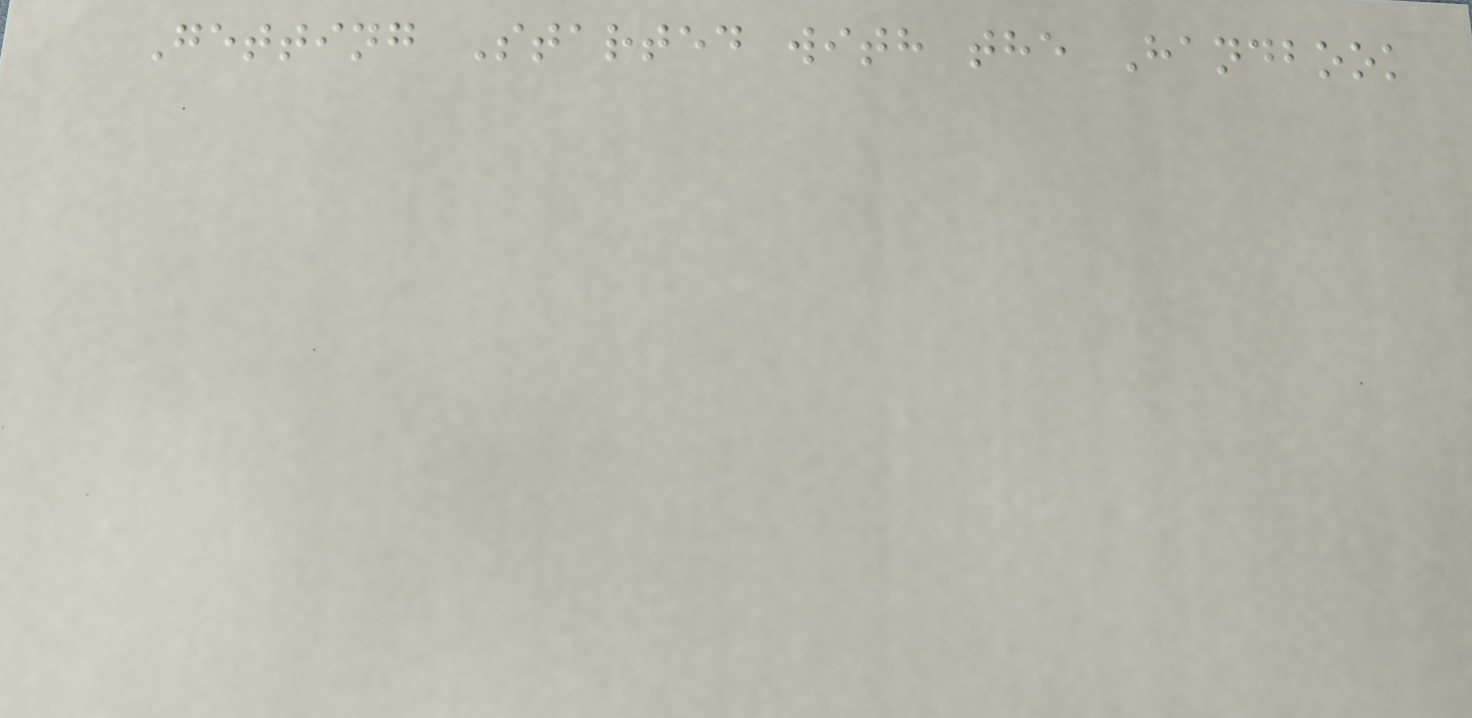Getting Started with the Handbook
